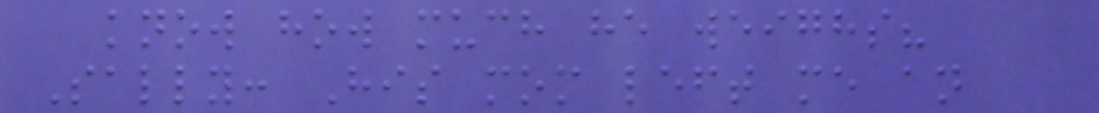know how much he weighs?
Sally: His mom left me an
